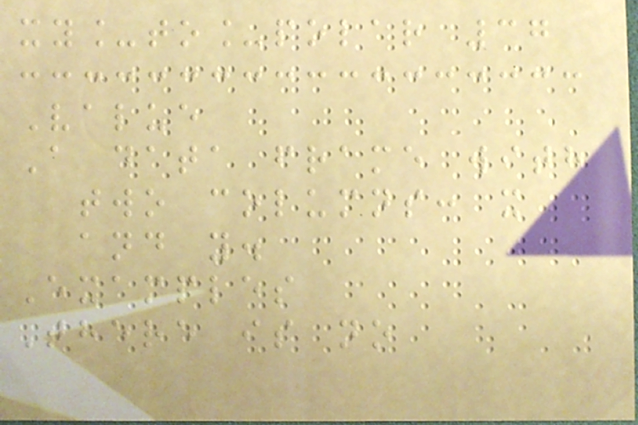xy_to_polar 37
Value
A data frame with
two columns: x
and y.
Examples
There is no
